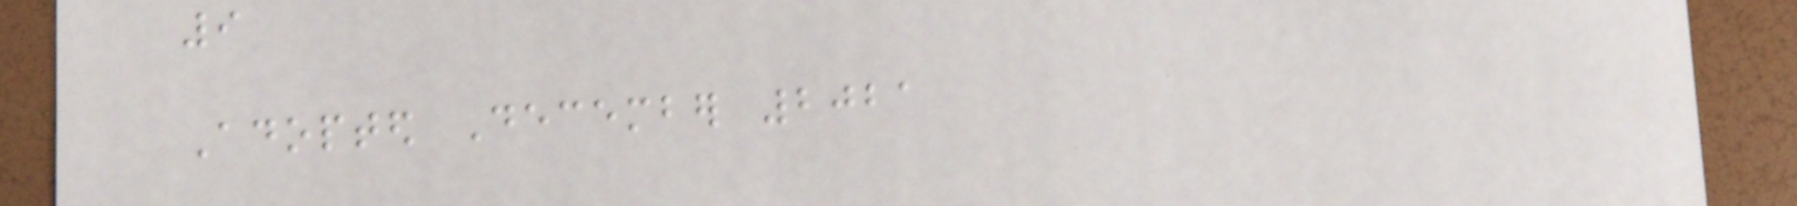9
Adopted December 2021
